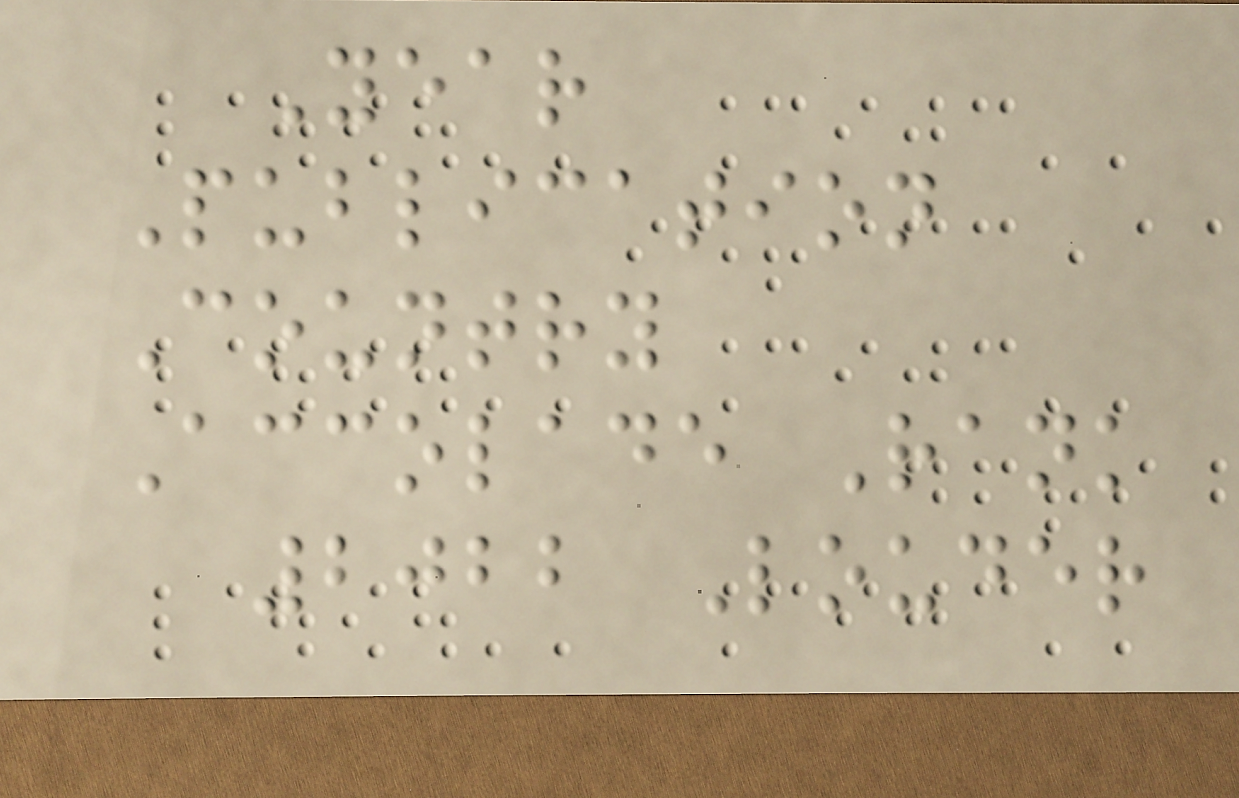Year
Publication
Country
Accolade Rank
2022 Louder
